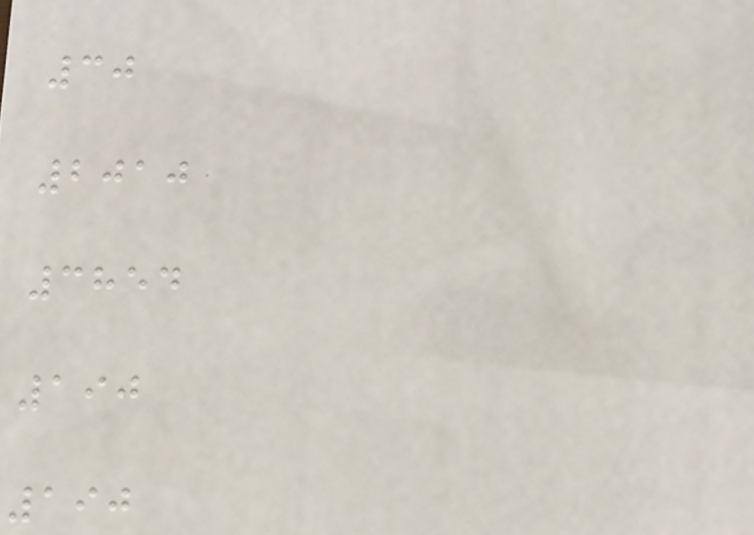30
2010
3854
190
190
